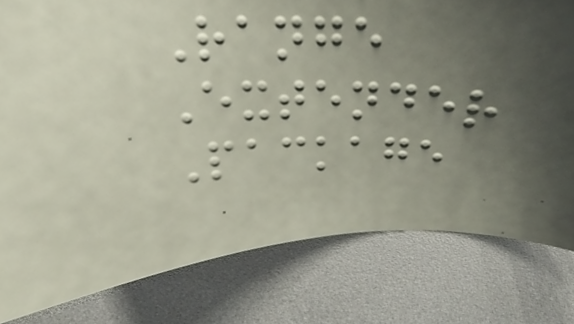Range
Extender
Package
